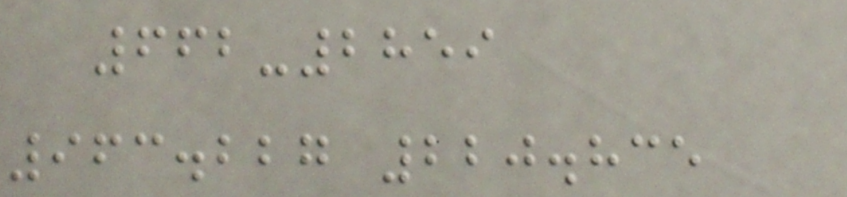662-2859
963.227 220.835
